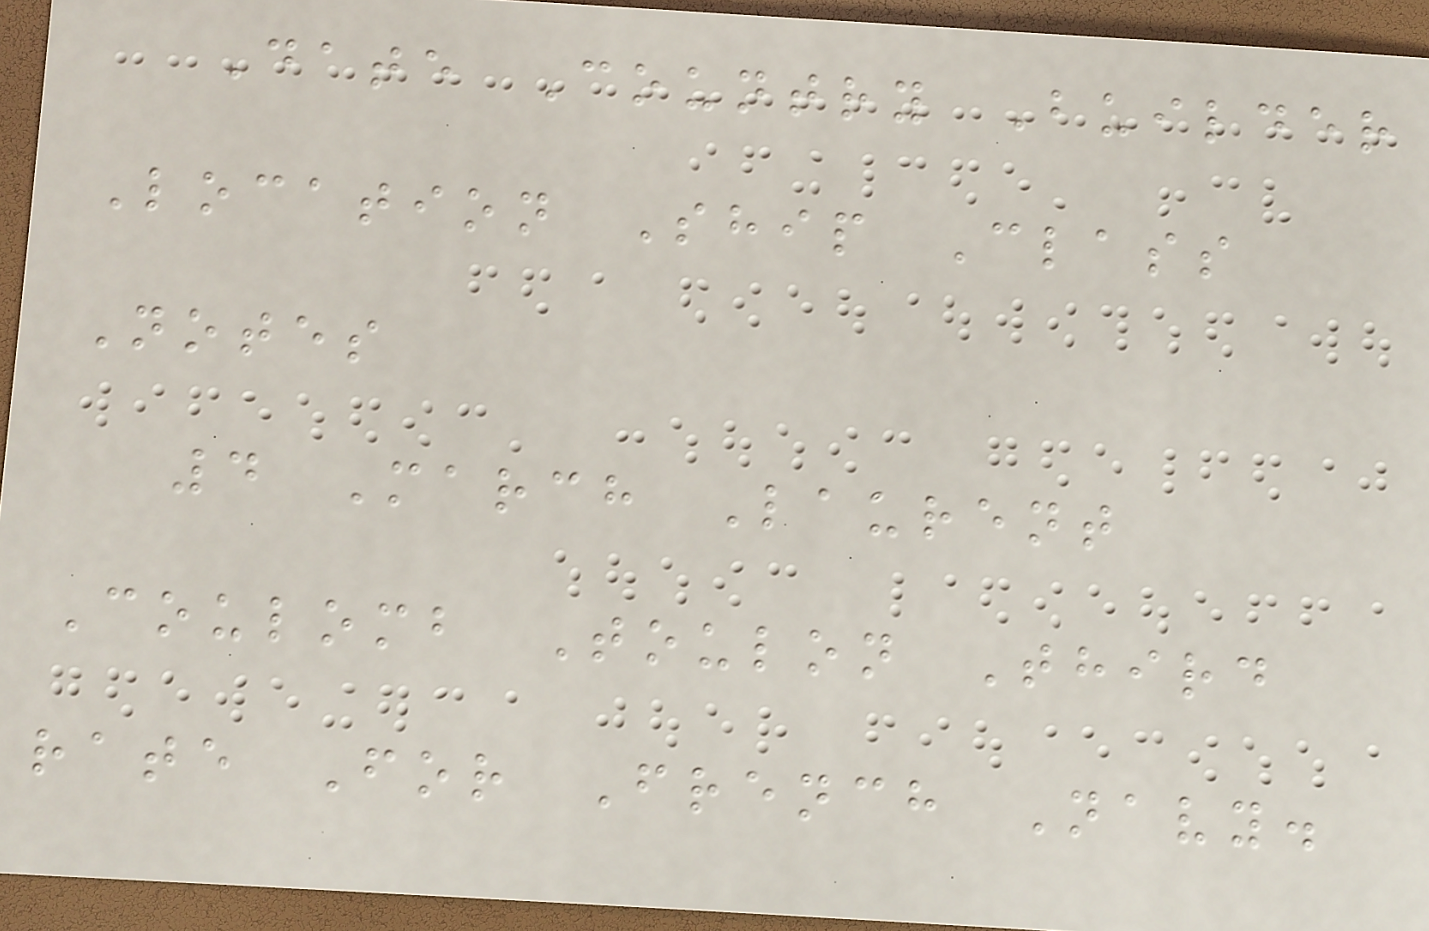Date Country Builder
Location Ship Class
Notes
4 March Laurent
Coulomb Toulon Third
rate For French Navy.
